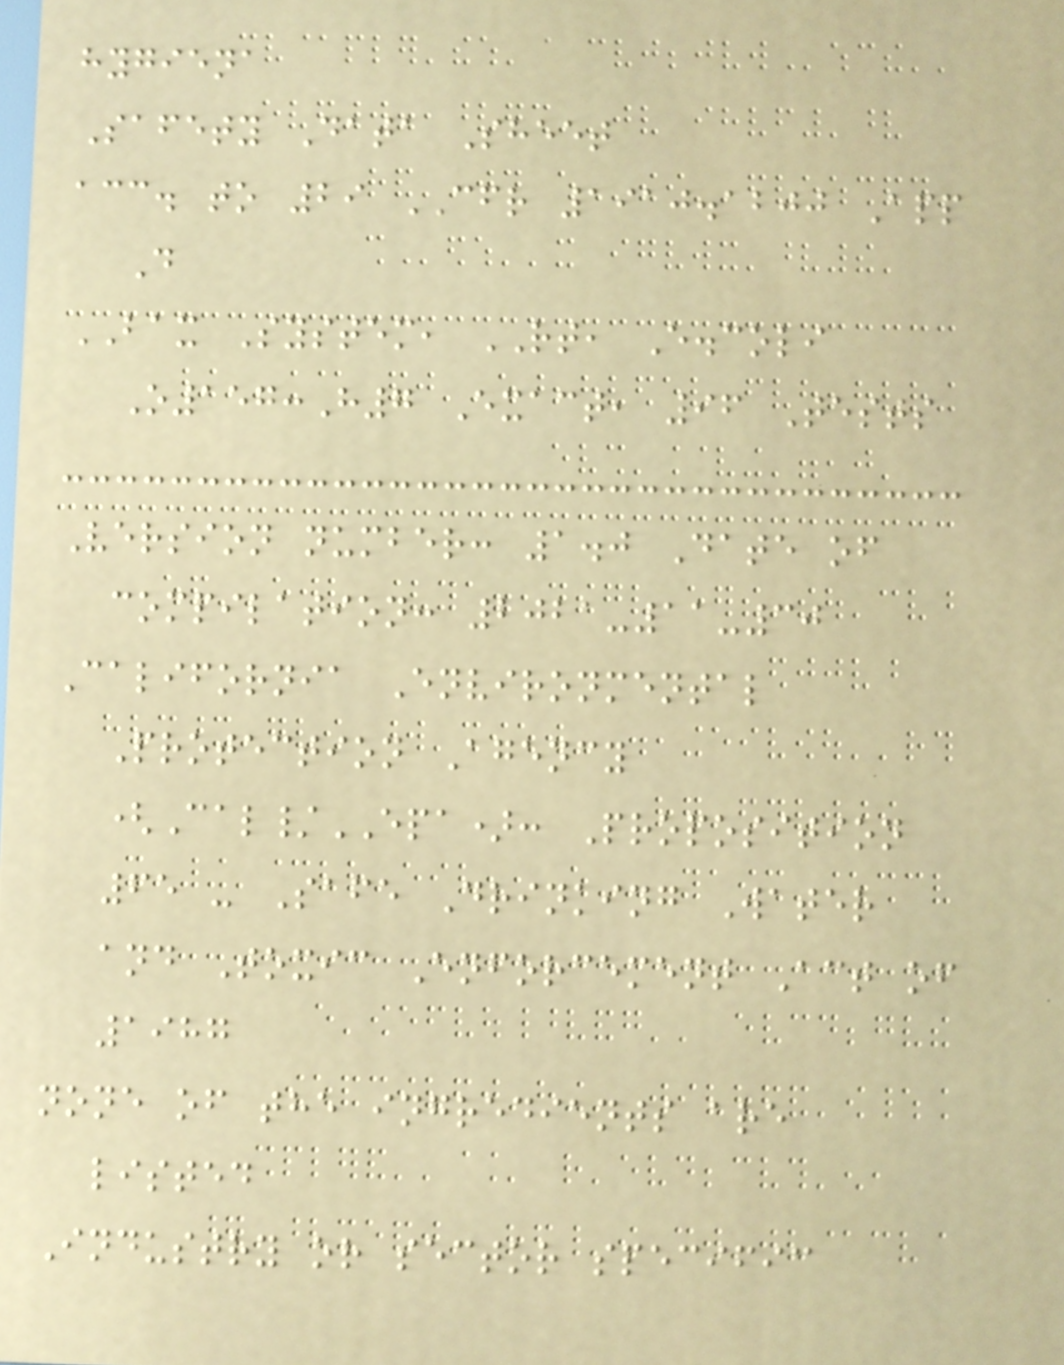hygiena
Safety Data Sheet
acc. to 29 CFR 1910.1200 App
D
BAX System, RT, E.coli
O157:H7 Exact, 96 Tests
Version number: 1.0 Date of
compilation: 2021-11-30
California Environmental
Protection Agency
(Cal/EPA): Proposition
65 - Safe Drinking Water
and Toxic Enforcement Act of
1987
none of the ingredients are
listed
Industry or sector specific
